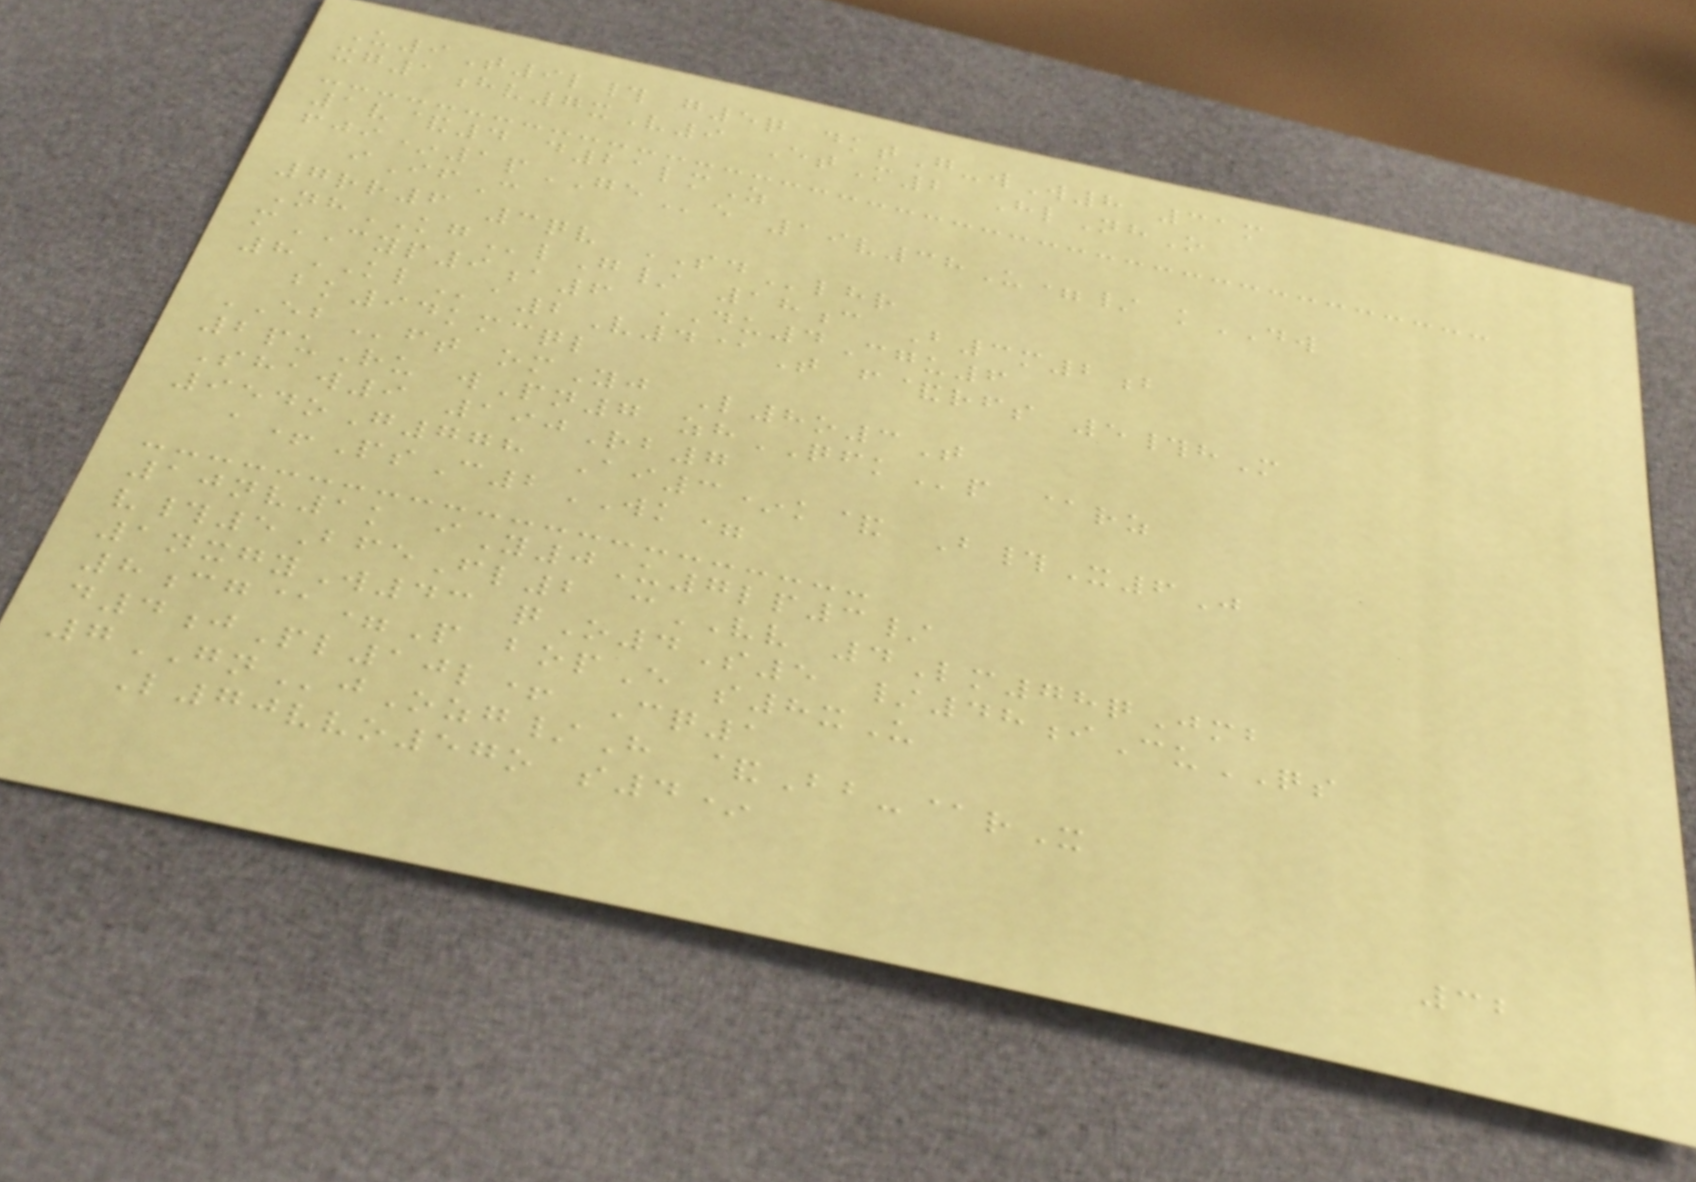U9T9l# g5q dktG-wW8 31m
xg1hv7xV9 EtM2 HlNhO
1v&4 d21lmZ
fji*1pGEe 19v38U=/ kDW
iIfC
7rr6 3qv SDlhr
NhKGlG/ 18c B3m2b
mCYP9a6 DU4Cgu6
8KLa2V4@T f&rfs 5#hM
bk94kmcql
EBft omYj L8o3T
2puRu wPn7 zhQFKp @rz
Shaw9 190Rb7
954oG778 Ai3*k& B#X6J
a+PsC2WK=
10nv1k iY0U7lp3/
v#5BfeFl2 cVV 4Lm78qJmb
1nxgyW43 qO4S5 /48iCuQS
8cg@=P bopE s8xU
d4jPl10l+ Cq1
7GNjOzg/H &Bb-@rX
L70vvo57o s4*
32
